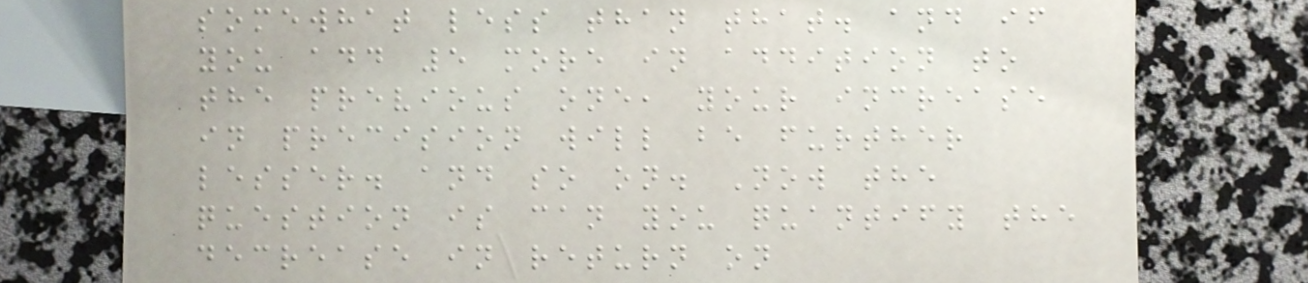somewhat less than that. and if
you add 5 more in addition to
the previous one, your increase
in precision will be further
lesser. and so on. Now the
question is can you quantify the
decrease in return on
